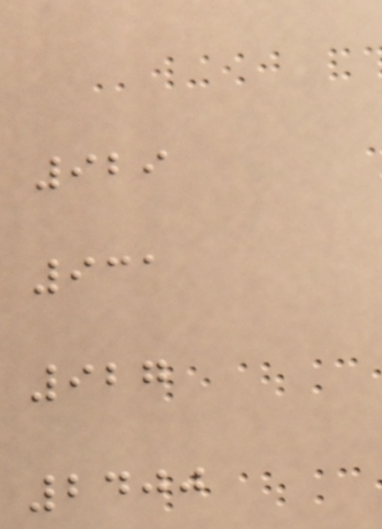929
931
927
2400
